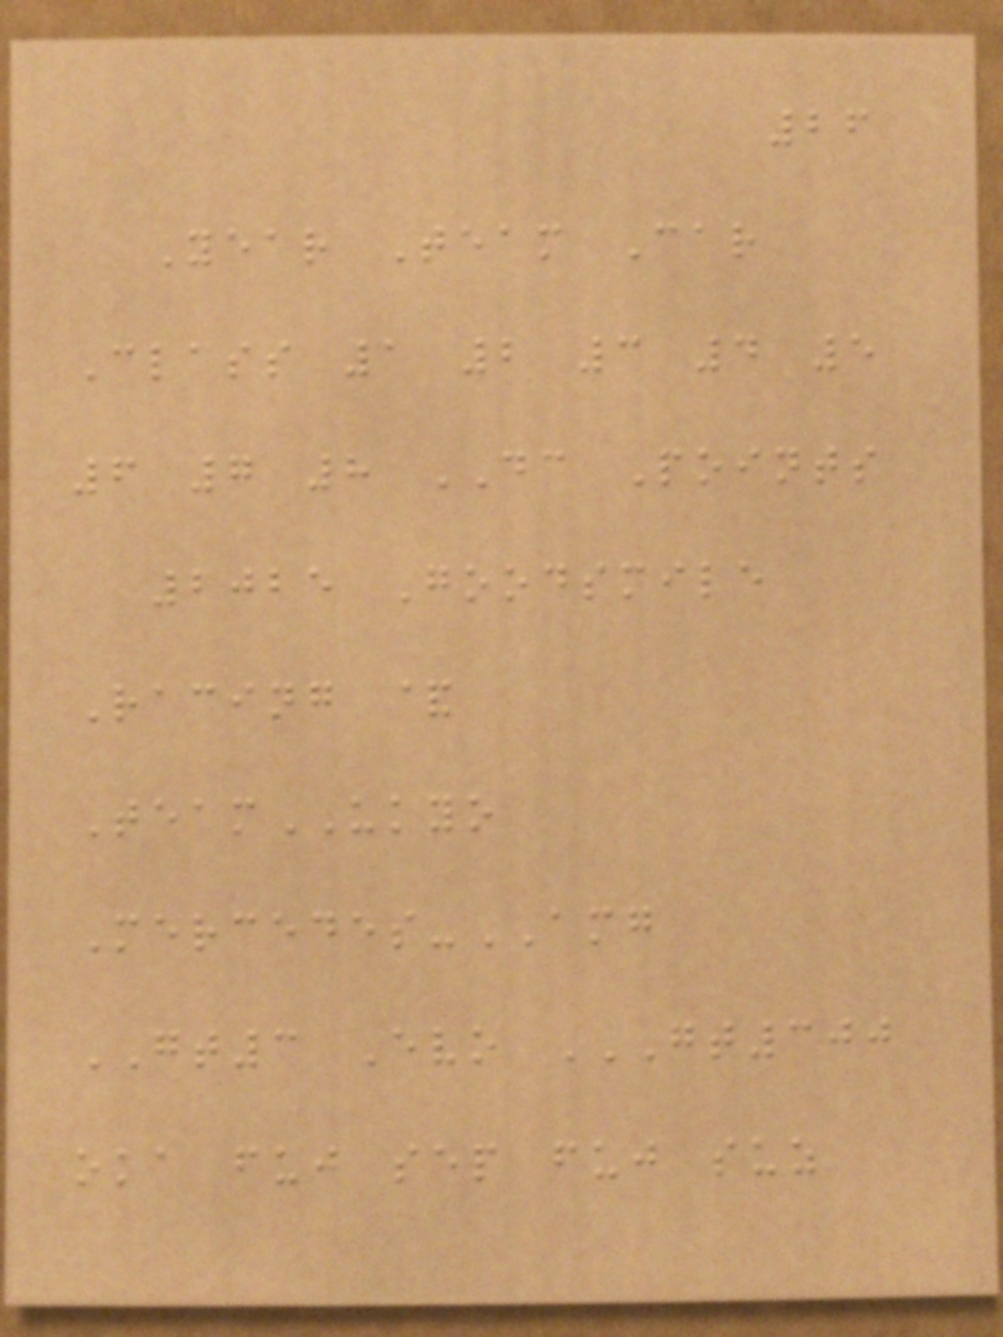26
Year Team Car
Class 1 2 3 4 5
6 7 8 DC Points
2025 Goodsmile
Racing &
TeamUKYO
Mercedes-AMG
GT3 Evo GT300
OKA FUJ SEP FUJ SUZ
